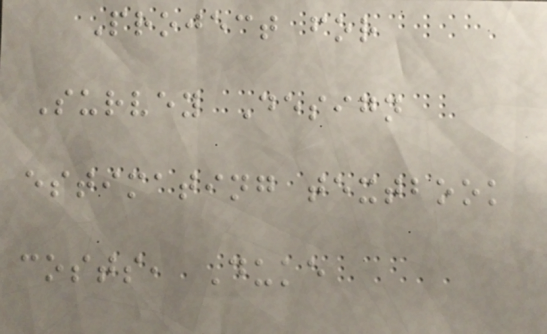Project for
Survey Design
estimating textbook
costs, Duke
